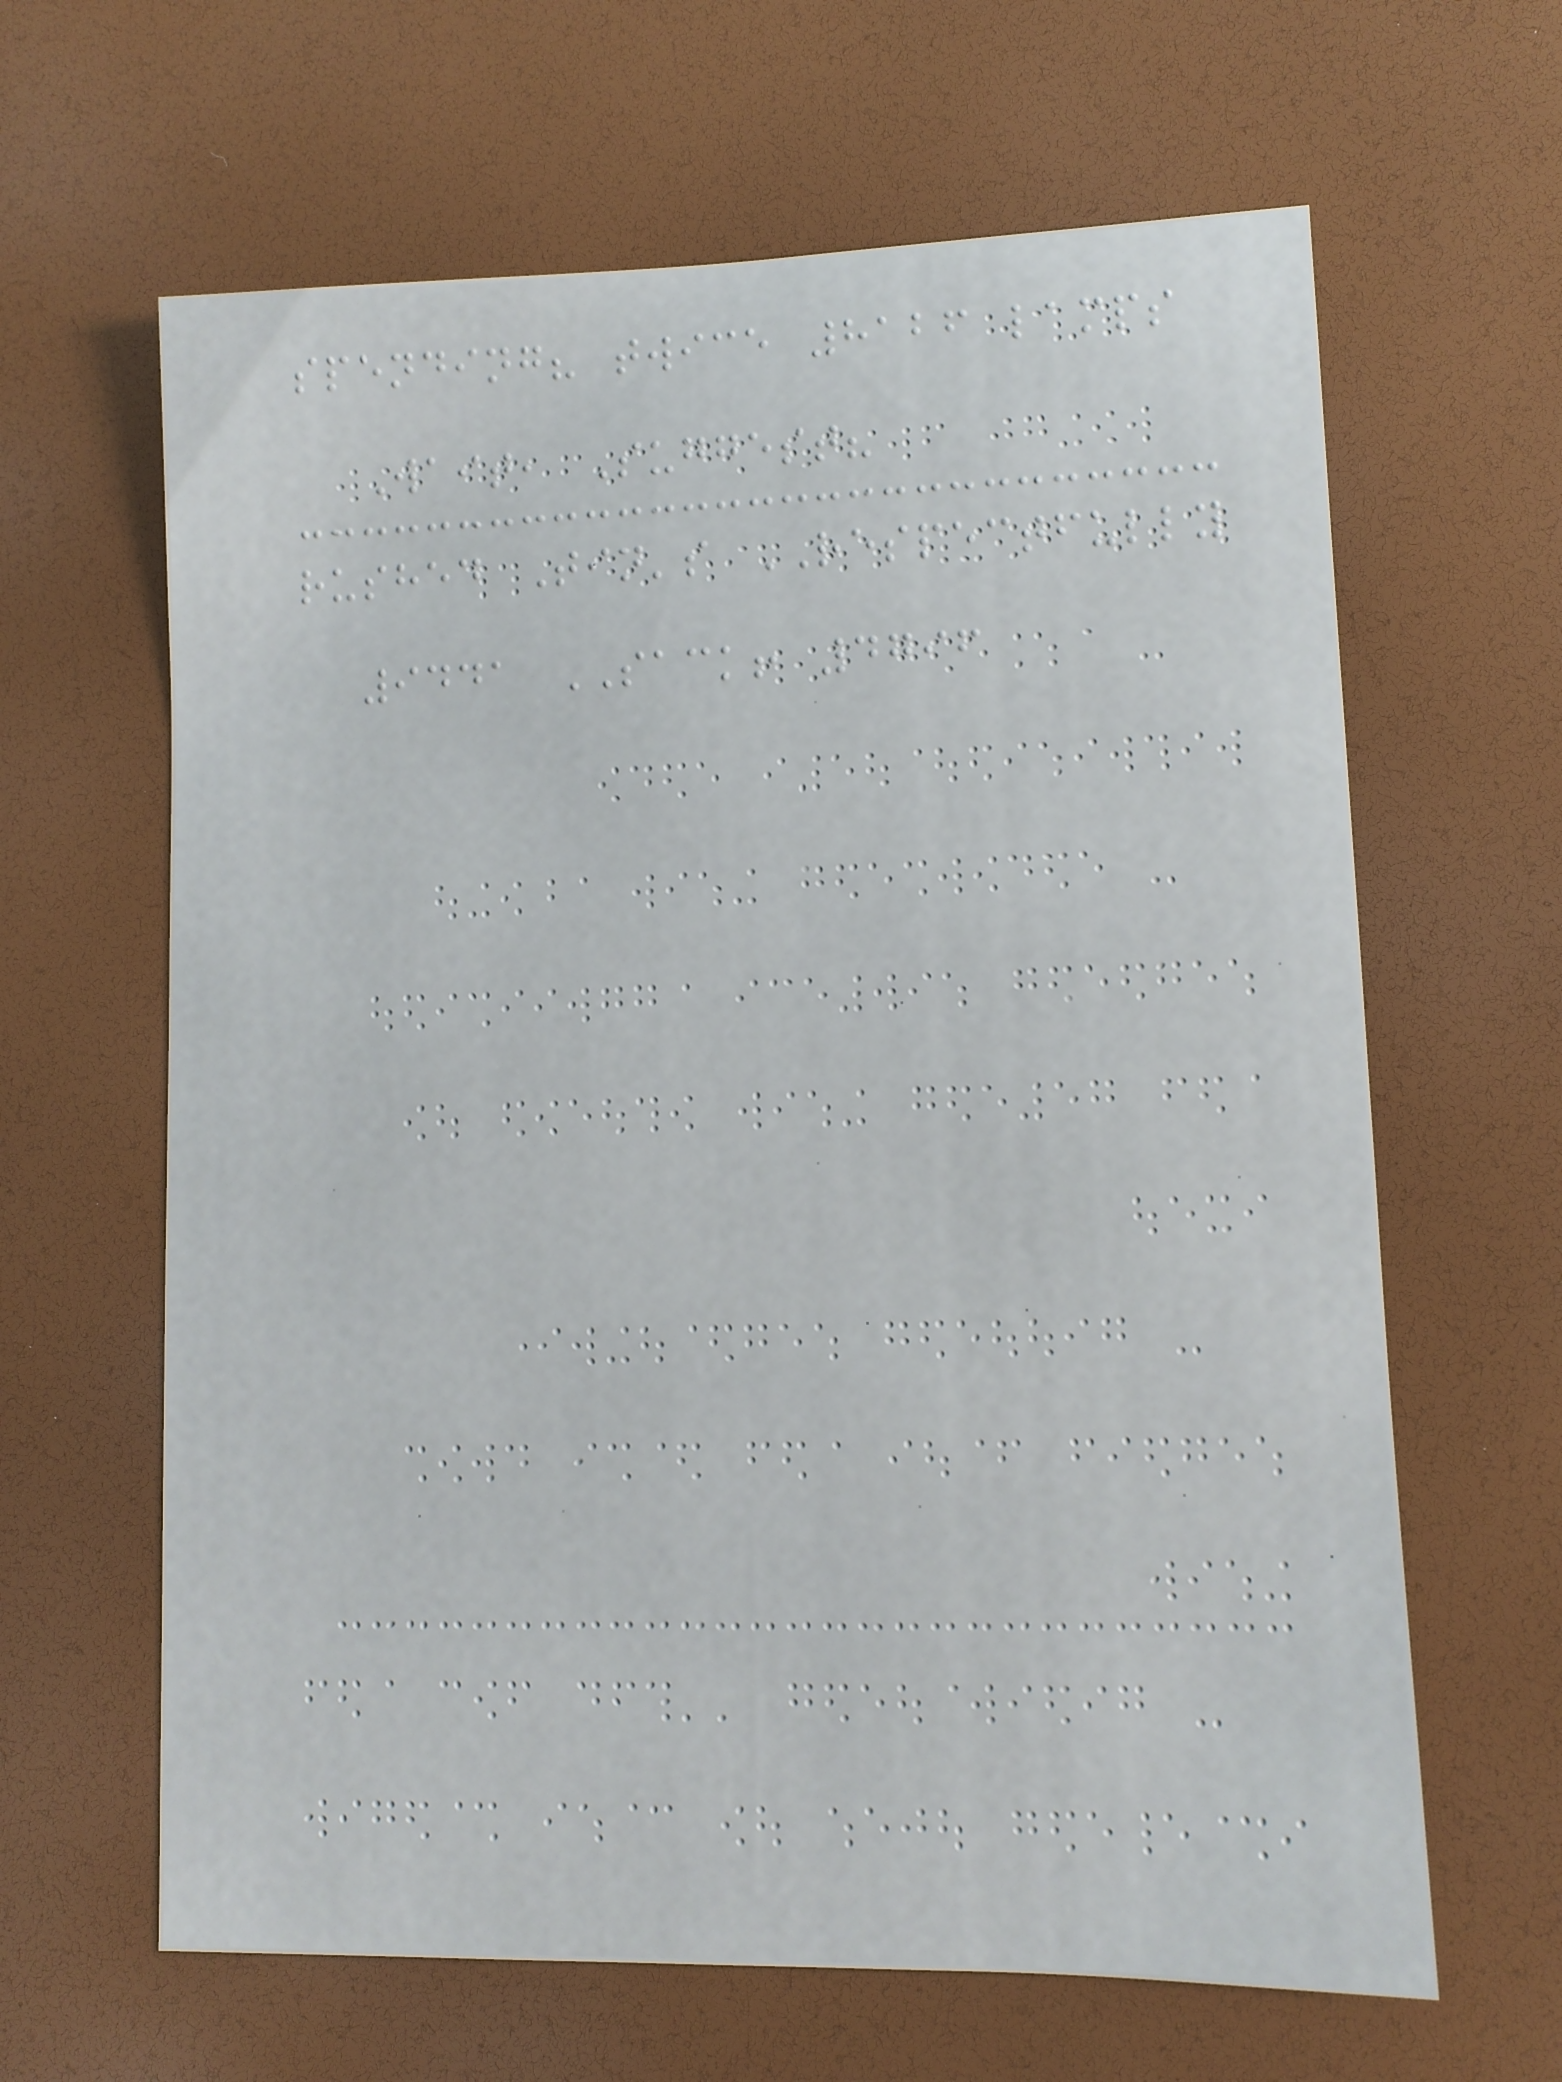spending? twice 8126 lamps
Wait, Suggest?
rushed Tin's RESPECTFULLY
9441 SACK! 4796
